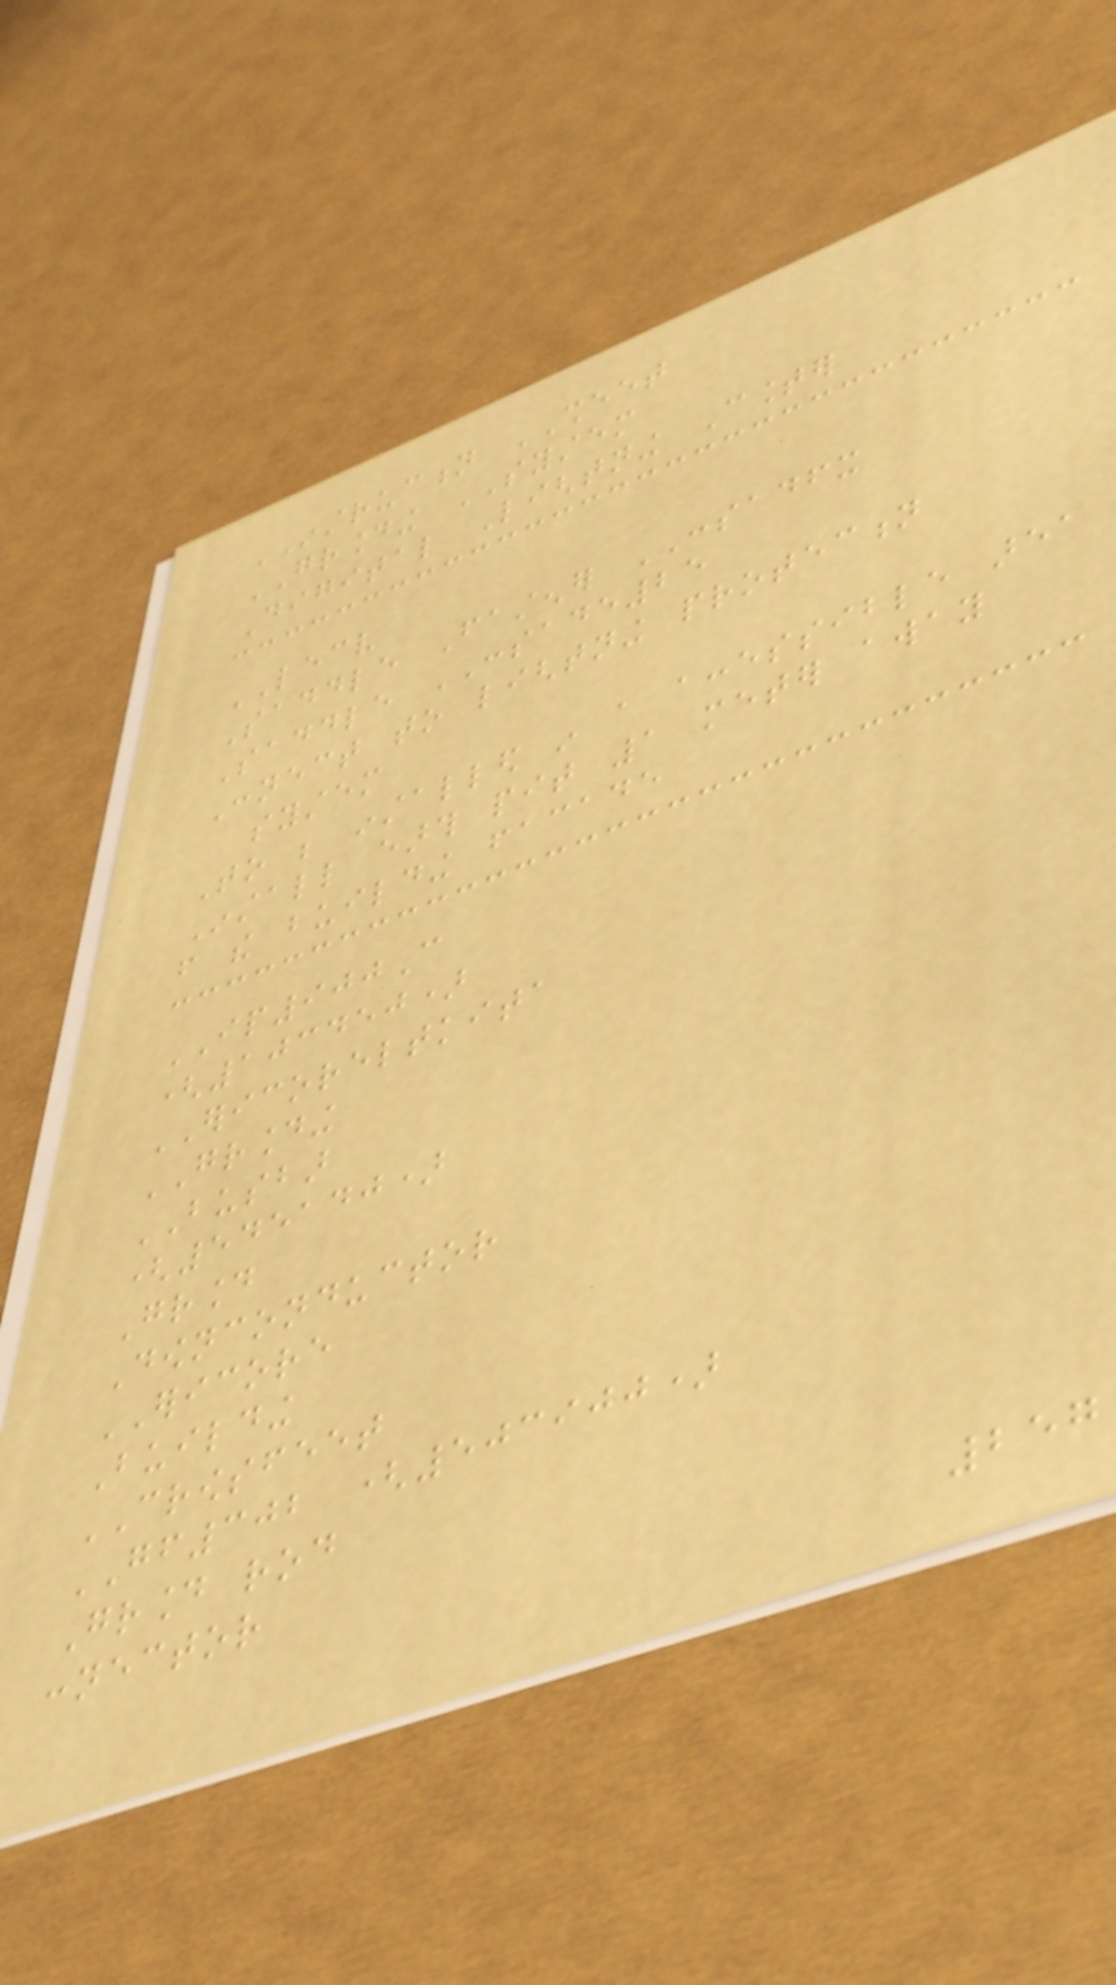INSTRUCTION SHEET
GROUNDING SYSTEM
Digital Lightning Counter
LECV
Saddle Fastener CONSADFX
Saddle CONSADE25
Connect to lightning protection
system
To be installed in a accessible area
Install earth pit 1 meter away
from the building facade
IP900C
(103450)
ERICORELTKITA
GROUNDING
BUSBAR
(545140)
Ground
Downconductor
ERICORE
Building
CROWSFEET
GF302 (503900)
Ground rod
connector
257
